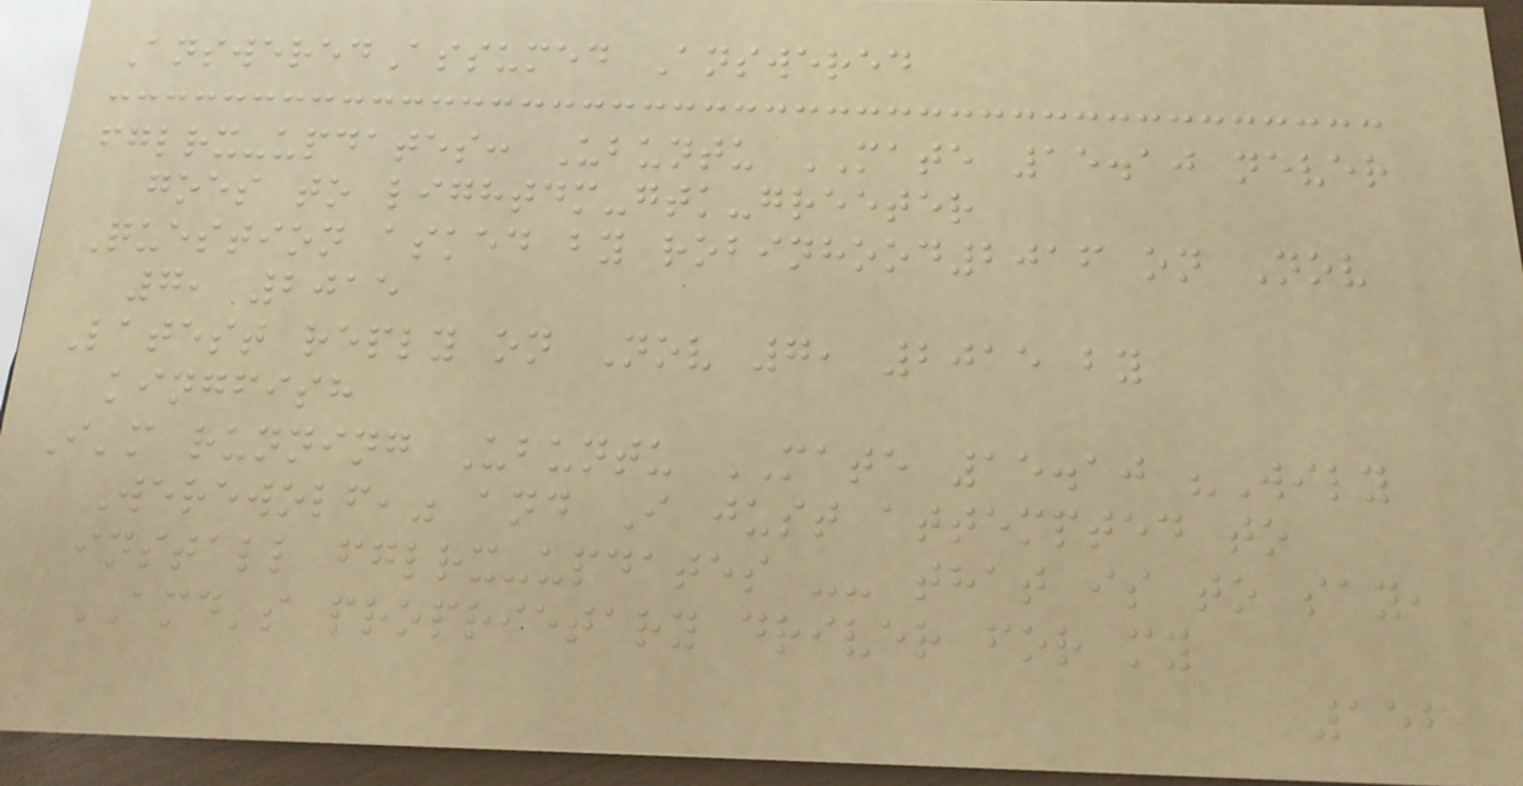AnsweredAssumed Answered
fglrx-updates: Ubuntu MATE 15.10 never
goes to lightdm-gtk-greeter
Question asked by robinhood2016 on Nov
7, 2015
Latest reply on Nov 7, 2015 by
kingfish
I'm running Ubuntu MATE 15.10 "Wily
Werewolf," and I just attempted to
install fglrx-updates -- that is to say,
AMD's proprietary driver for my
156
